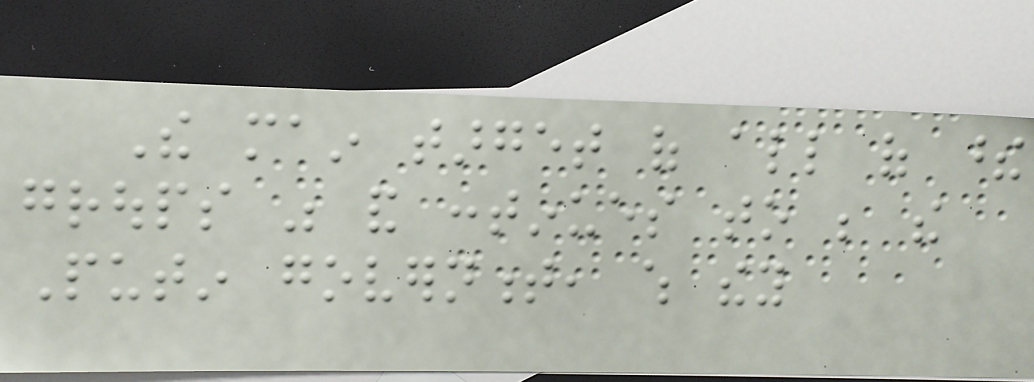The main target of all of these
groups was and continues to be the
Putin government, which they
